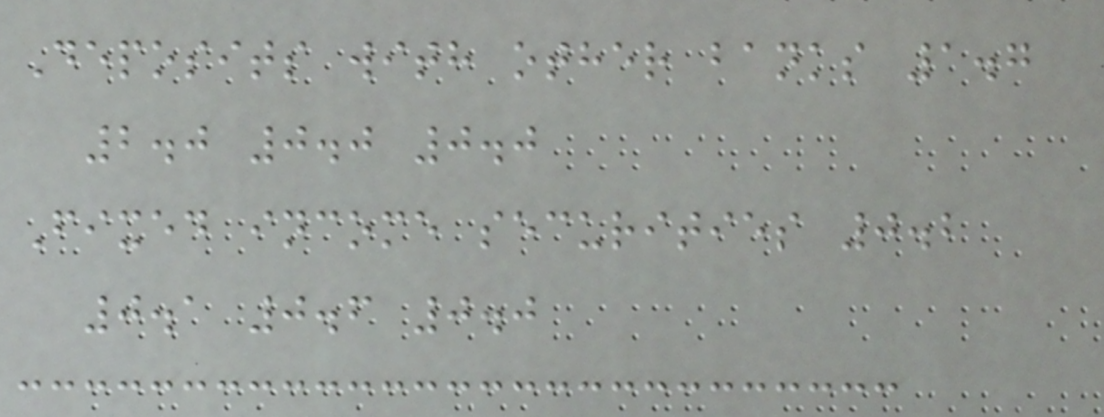Deposits with other banks 1.7
2.0 0.0 0.0
Fixed income securities 0.2
0.1 0.6 0.0
